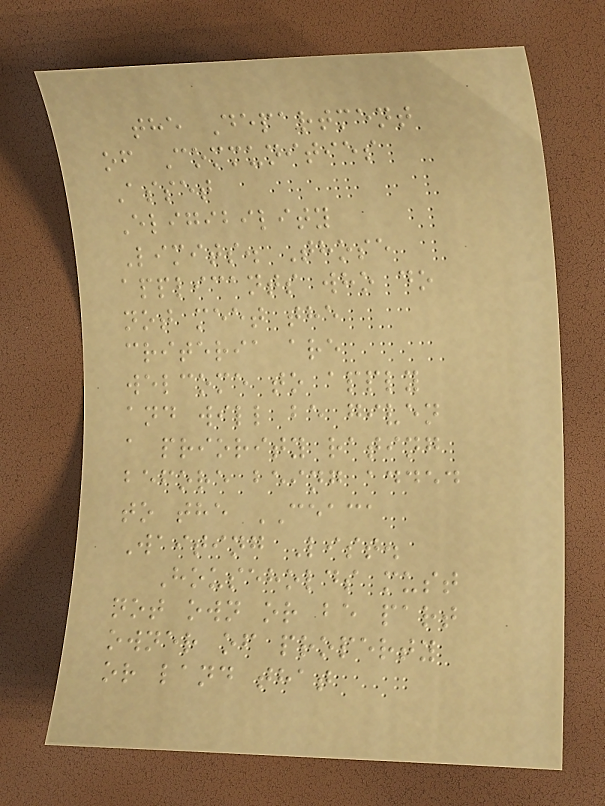the Department
of Communities
Asset
Eligibility
Limits. Those
applicants who do
not meet the
criteria are
welcome to apply
and will be given
a priority rating
before being added
to the CEACA
Waiting List.
Households must
not own or be part
owner of property
or land that
